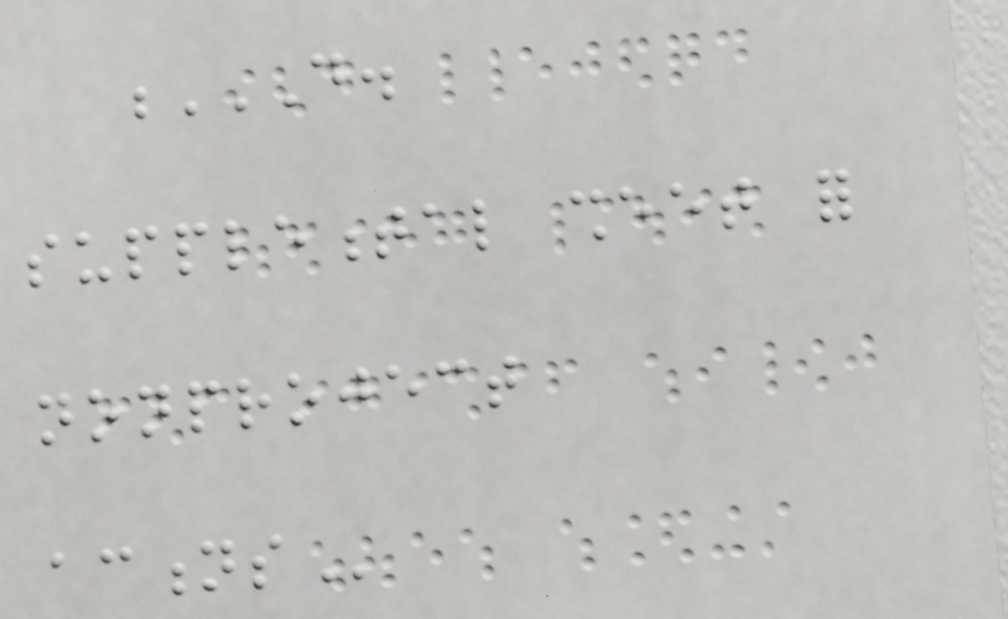D.
SUPPLEMENTAL SHEET FOR
NONPROJECT
ACTIONS
